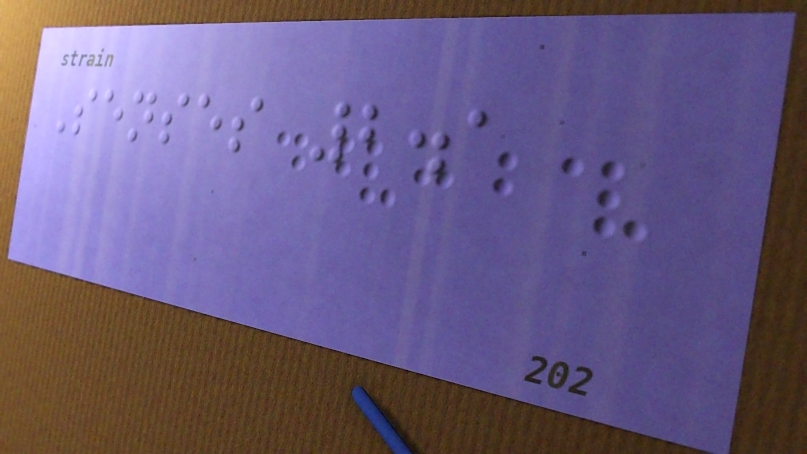Senses 2.1
